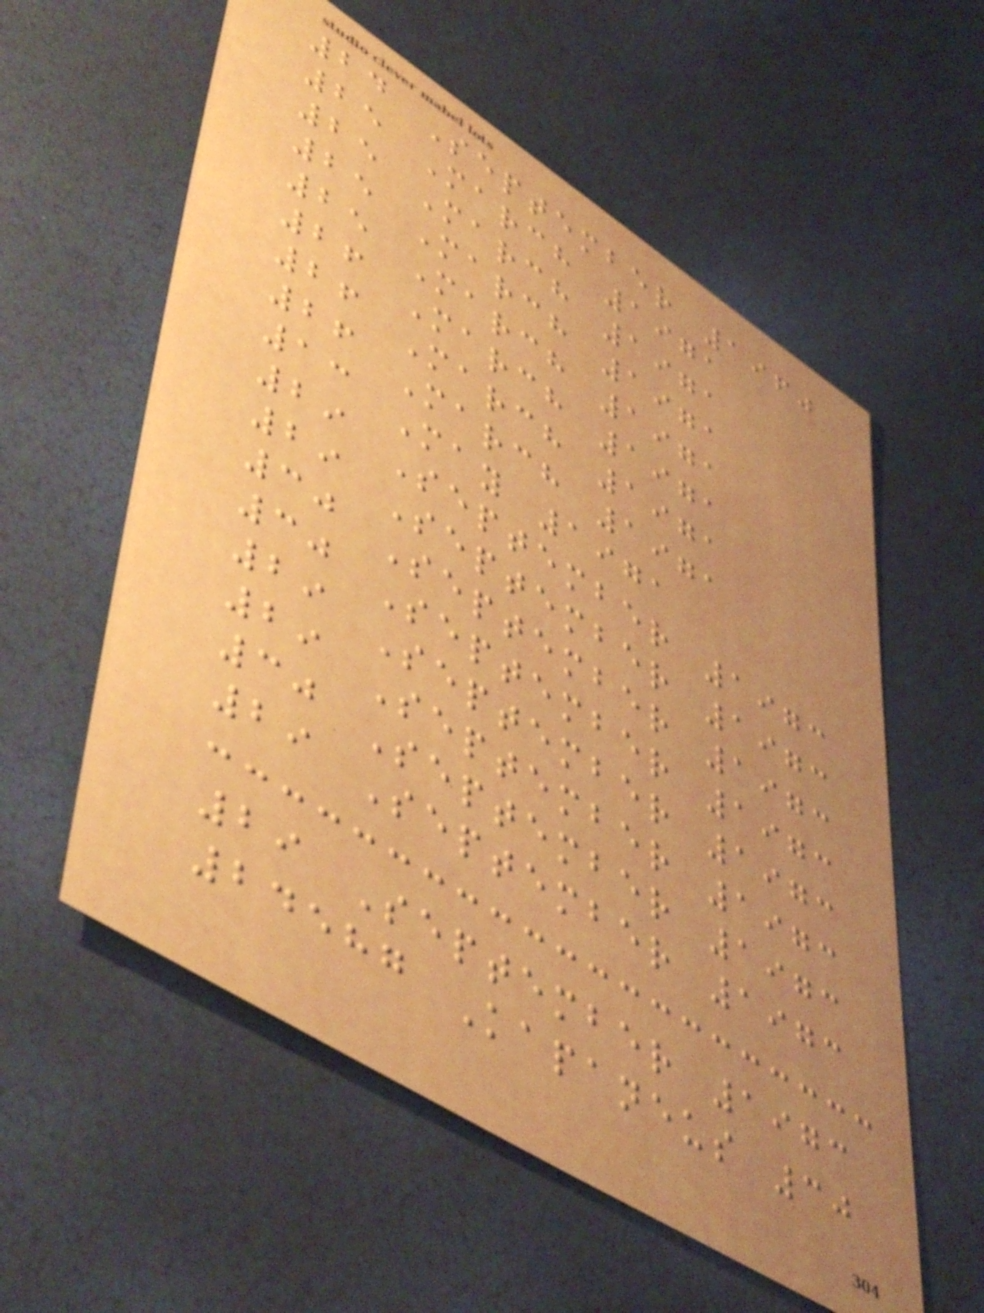24 September 1960
25 March 1971
25 March 1971
25 March 1971
25 March 1971
26 March 1971
26 March 1971
26 March 1971
13 May 1971
29 September 1973
29 September 1973
30 September 1973
30 September 1973
29 September 1973
29 September 1973
30 September 1973
29 September 1973
29 September 1973
24587 Kapaneus 30
